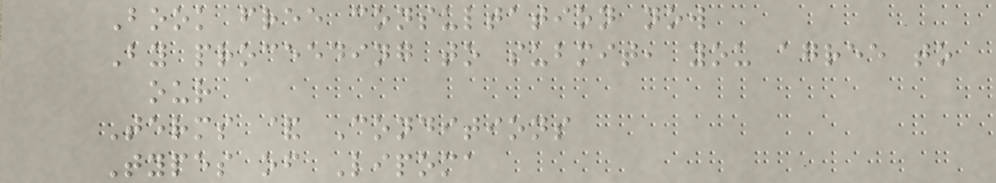Book free consultation now
By proceeding to submit, you agree to
our
Terms & Conditions
Types of Lipoma
